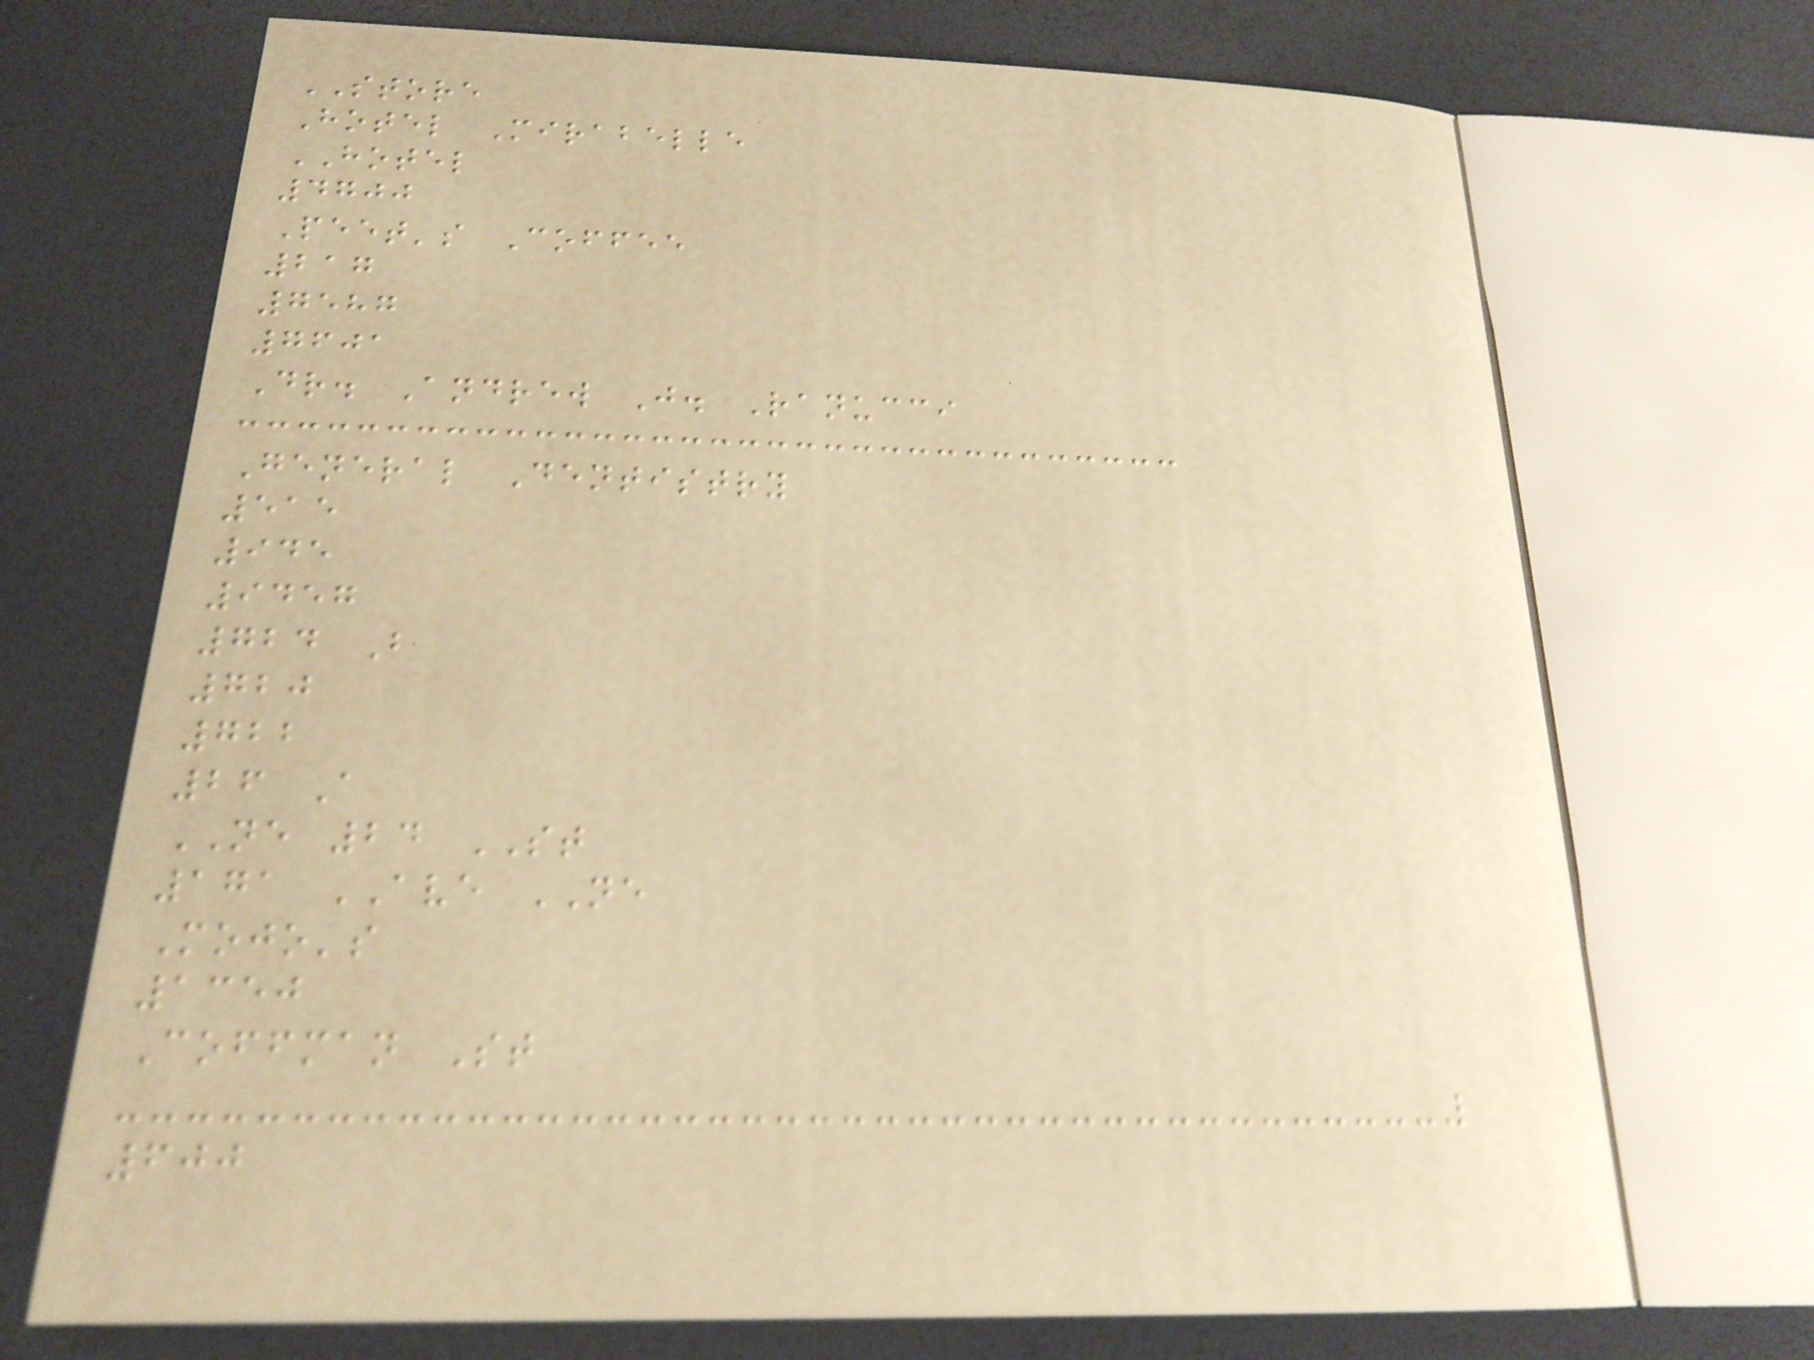STORE
Hotel Mirabelle
HOTEL
4700
Peet's Coffee
217
7587
7601
Dr. Andrew J. Ranucci
General Dentistry
515
945
9457
724 B
720
722
26 A
NE 24 ST
171 AVE NE
Mojo's
1350
Coffman St
600
